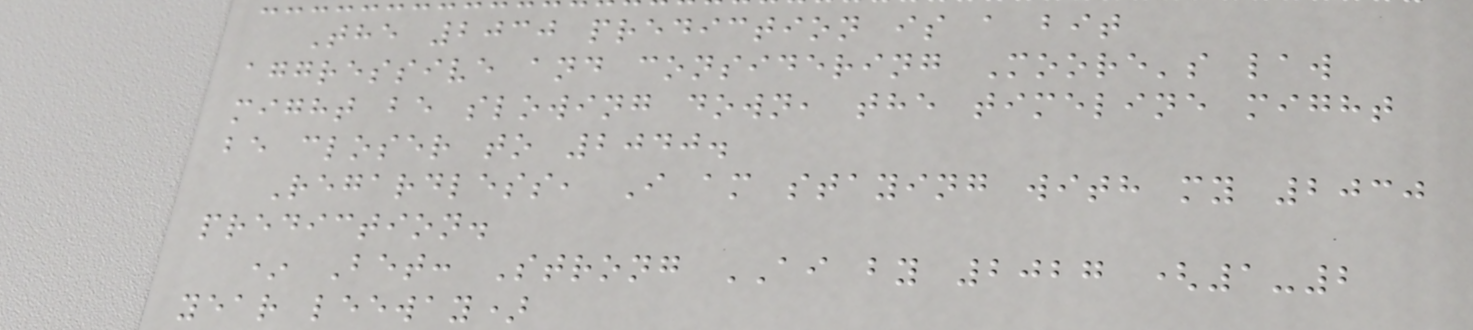The 2030 prediction is a bit
aggressive and considering Moore's law
might be slowing down, the timeline might
be closer to 2040.
Regardless, I am staying with my 2030
prediction.
* Bet: Strong AI by 2027 (1-2
year leeway)
